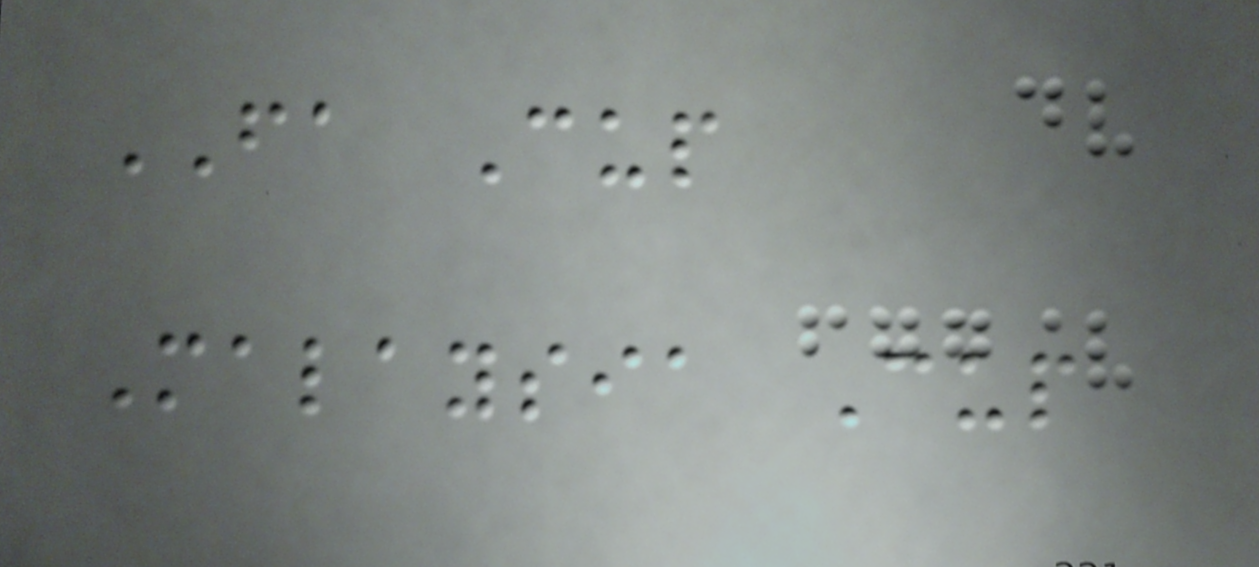FA Cup
Malaysia Cup
